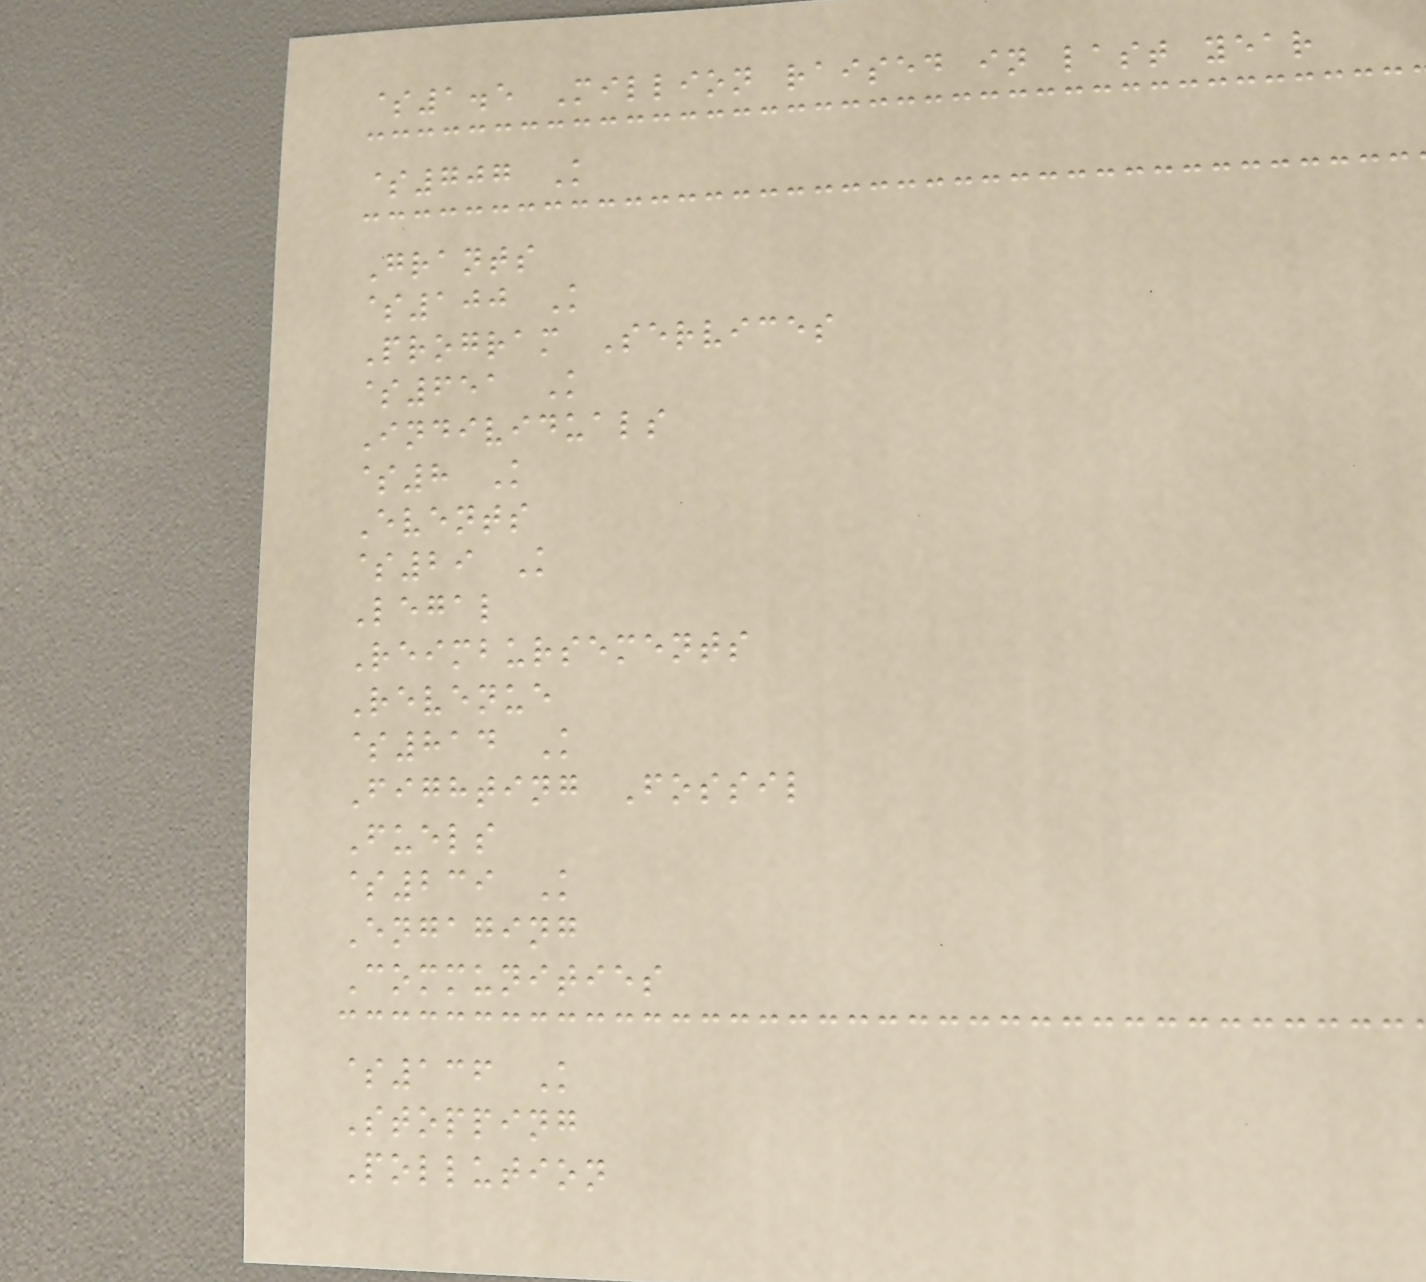$1.5 Million raised in last year
$707 K
Grants
$100 K
Program Services
$651 K
Individuals
$8 K
Events
$29 K
Legal
Reimbursements
Revenue
$814 K
Fighting Fossil
Fuels
$239 K
Engaging
Communities
$136 K
Stopping
Pollution
